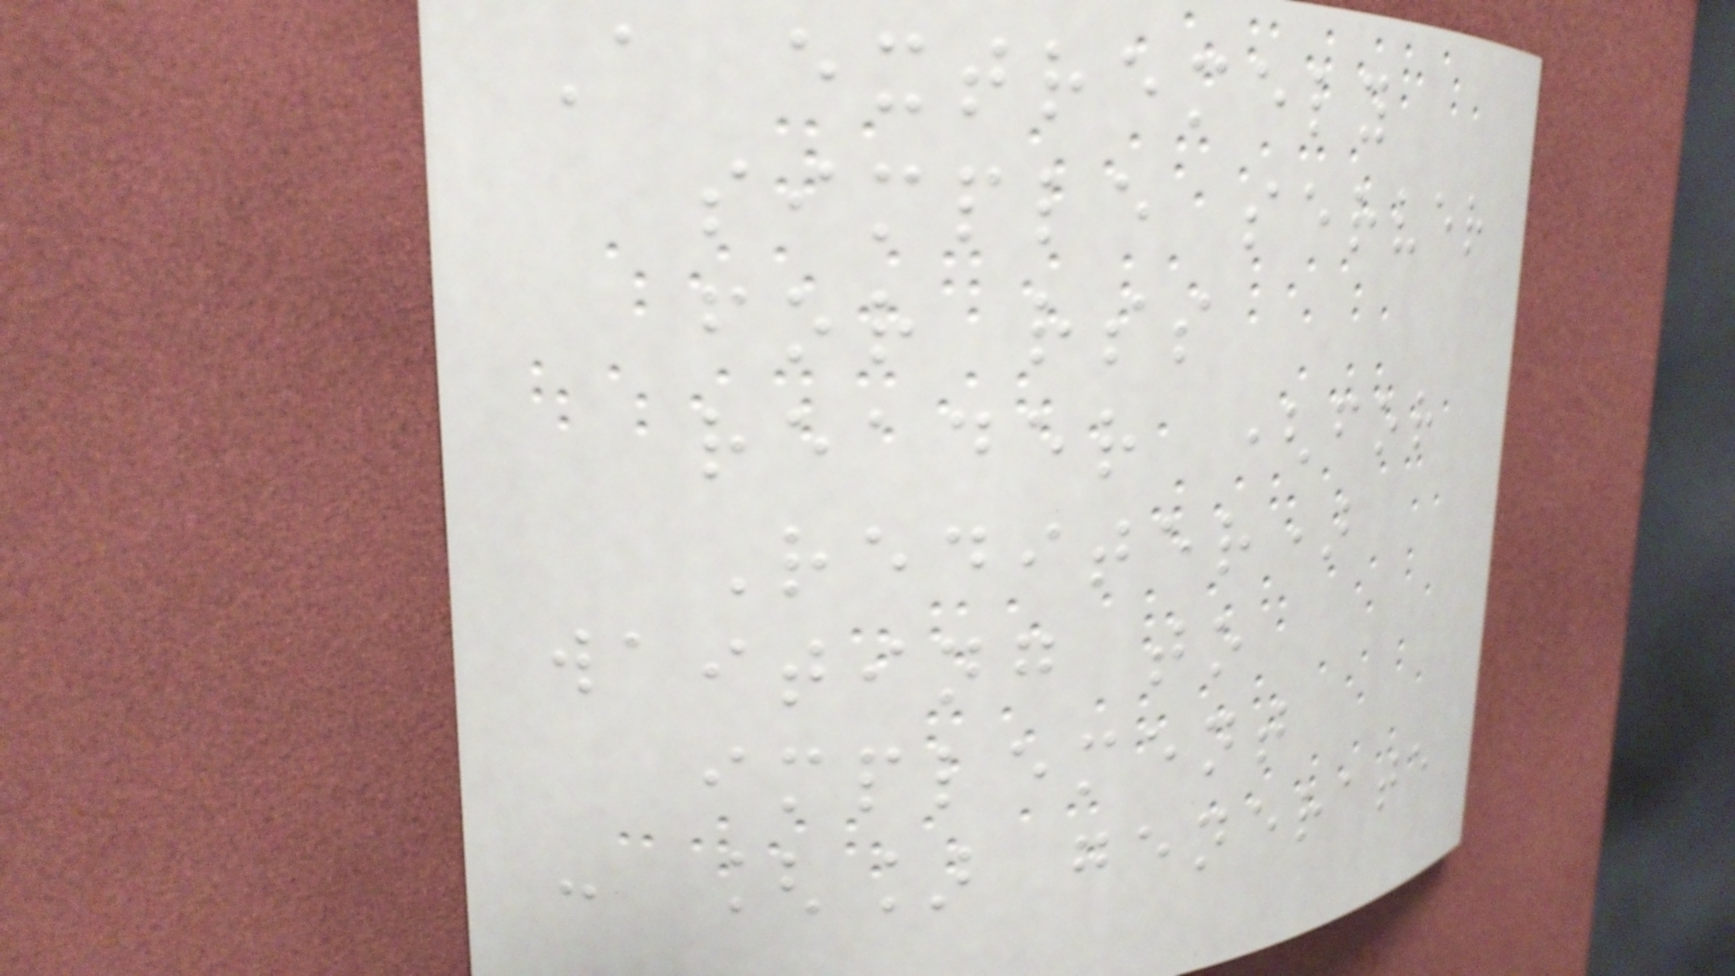A extremely
simple server
for rss
reader (for
Rediter)
waiting to
implement
- [] generate
